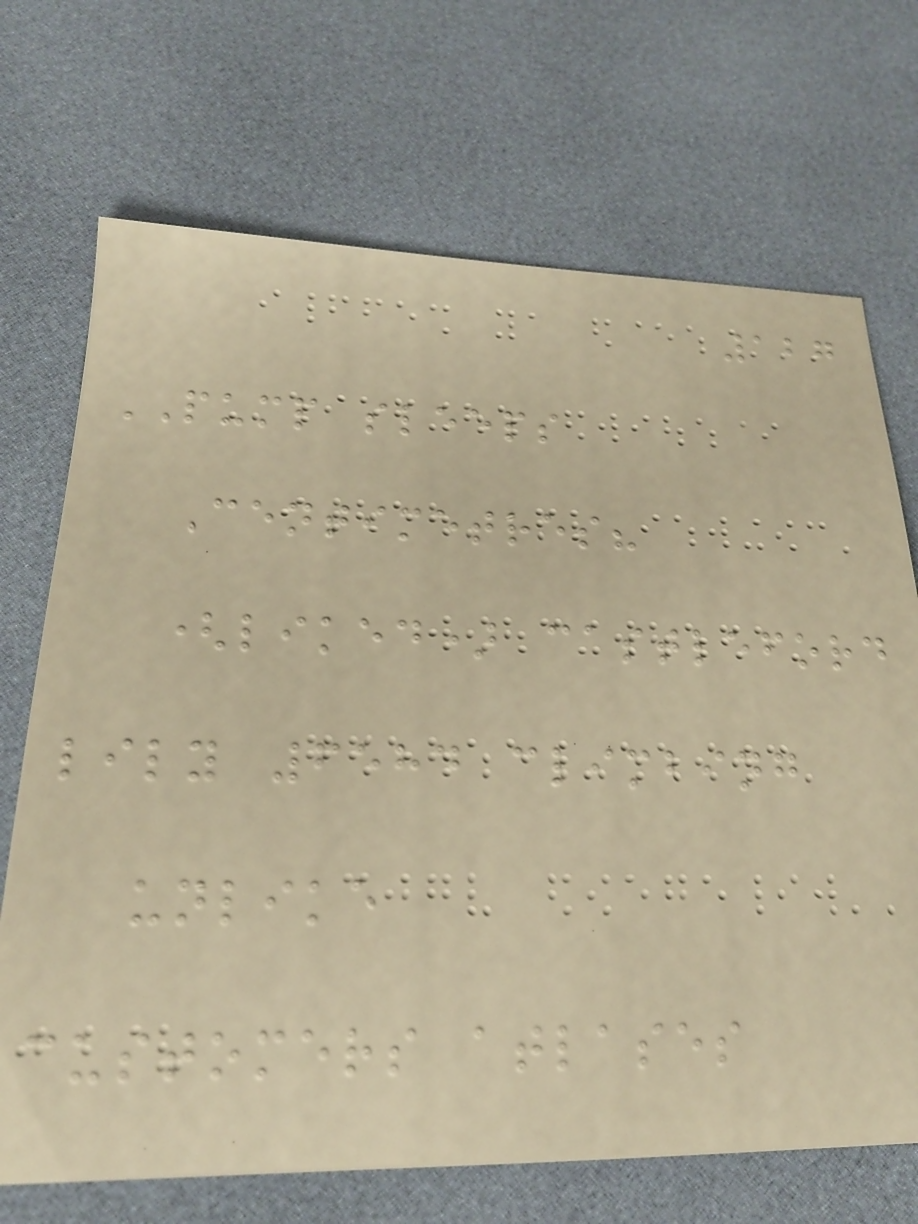127
PUMP sleeps
Centimetres?
(liked) castleford
lily 6584 climbing
unlike
customers atlases
